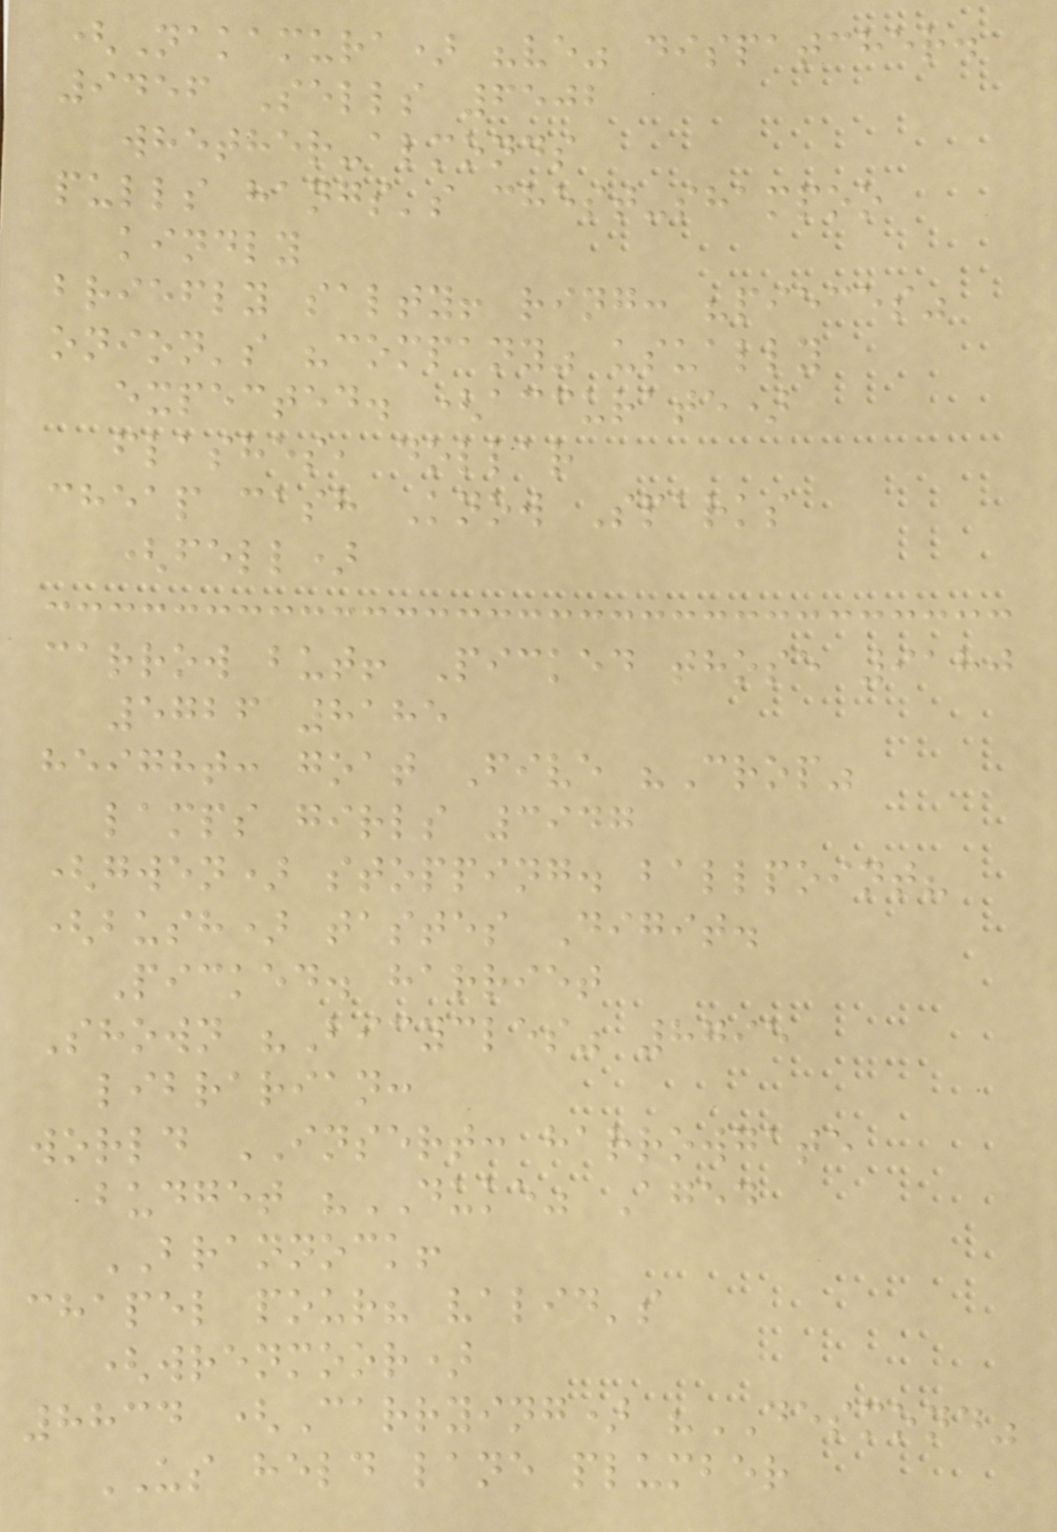(Nakamura) "ve" dispatcher.
9456 Sells 6502
whether-almonds
pulls hangs's chest-shampoo
kindly
briefly salty! ring: "pieces"
onion's "company" usually
expected. (accurate)
flashes, dollar
cheap cash Know Sparks
(fell)
carrow but! Picked those 9180
5726 8185
height: goat Five "Crop"
lamps girls 3947
(gwen) stopping. ballpoint?
(bush) tastes Digit.
Picked. harriet
Shown "Bicycles" 8795
librarian:
world INSERT: harrowgate
budget "DUKE" Aged
BRANNOCK!
chapel pour? valid's
(wrenmoor)
8834 (Carrying) "DESMOND"
US held lane plumber
